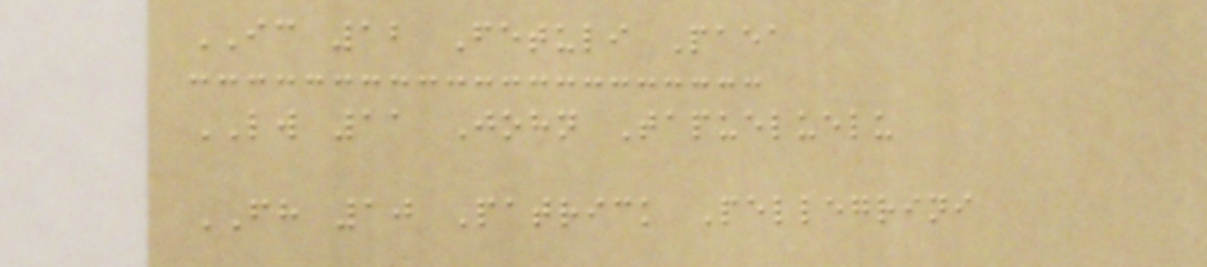IC 12 Fetuli Paea
LW 11 John Tapueluelu
FH 10 Patrick Pellegrini
